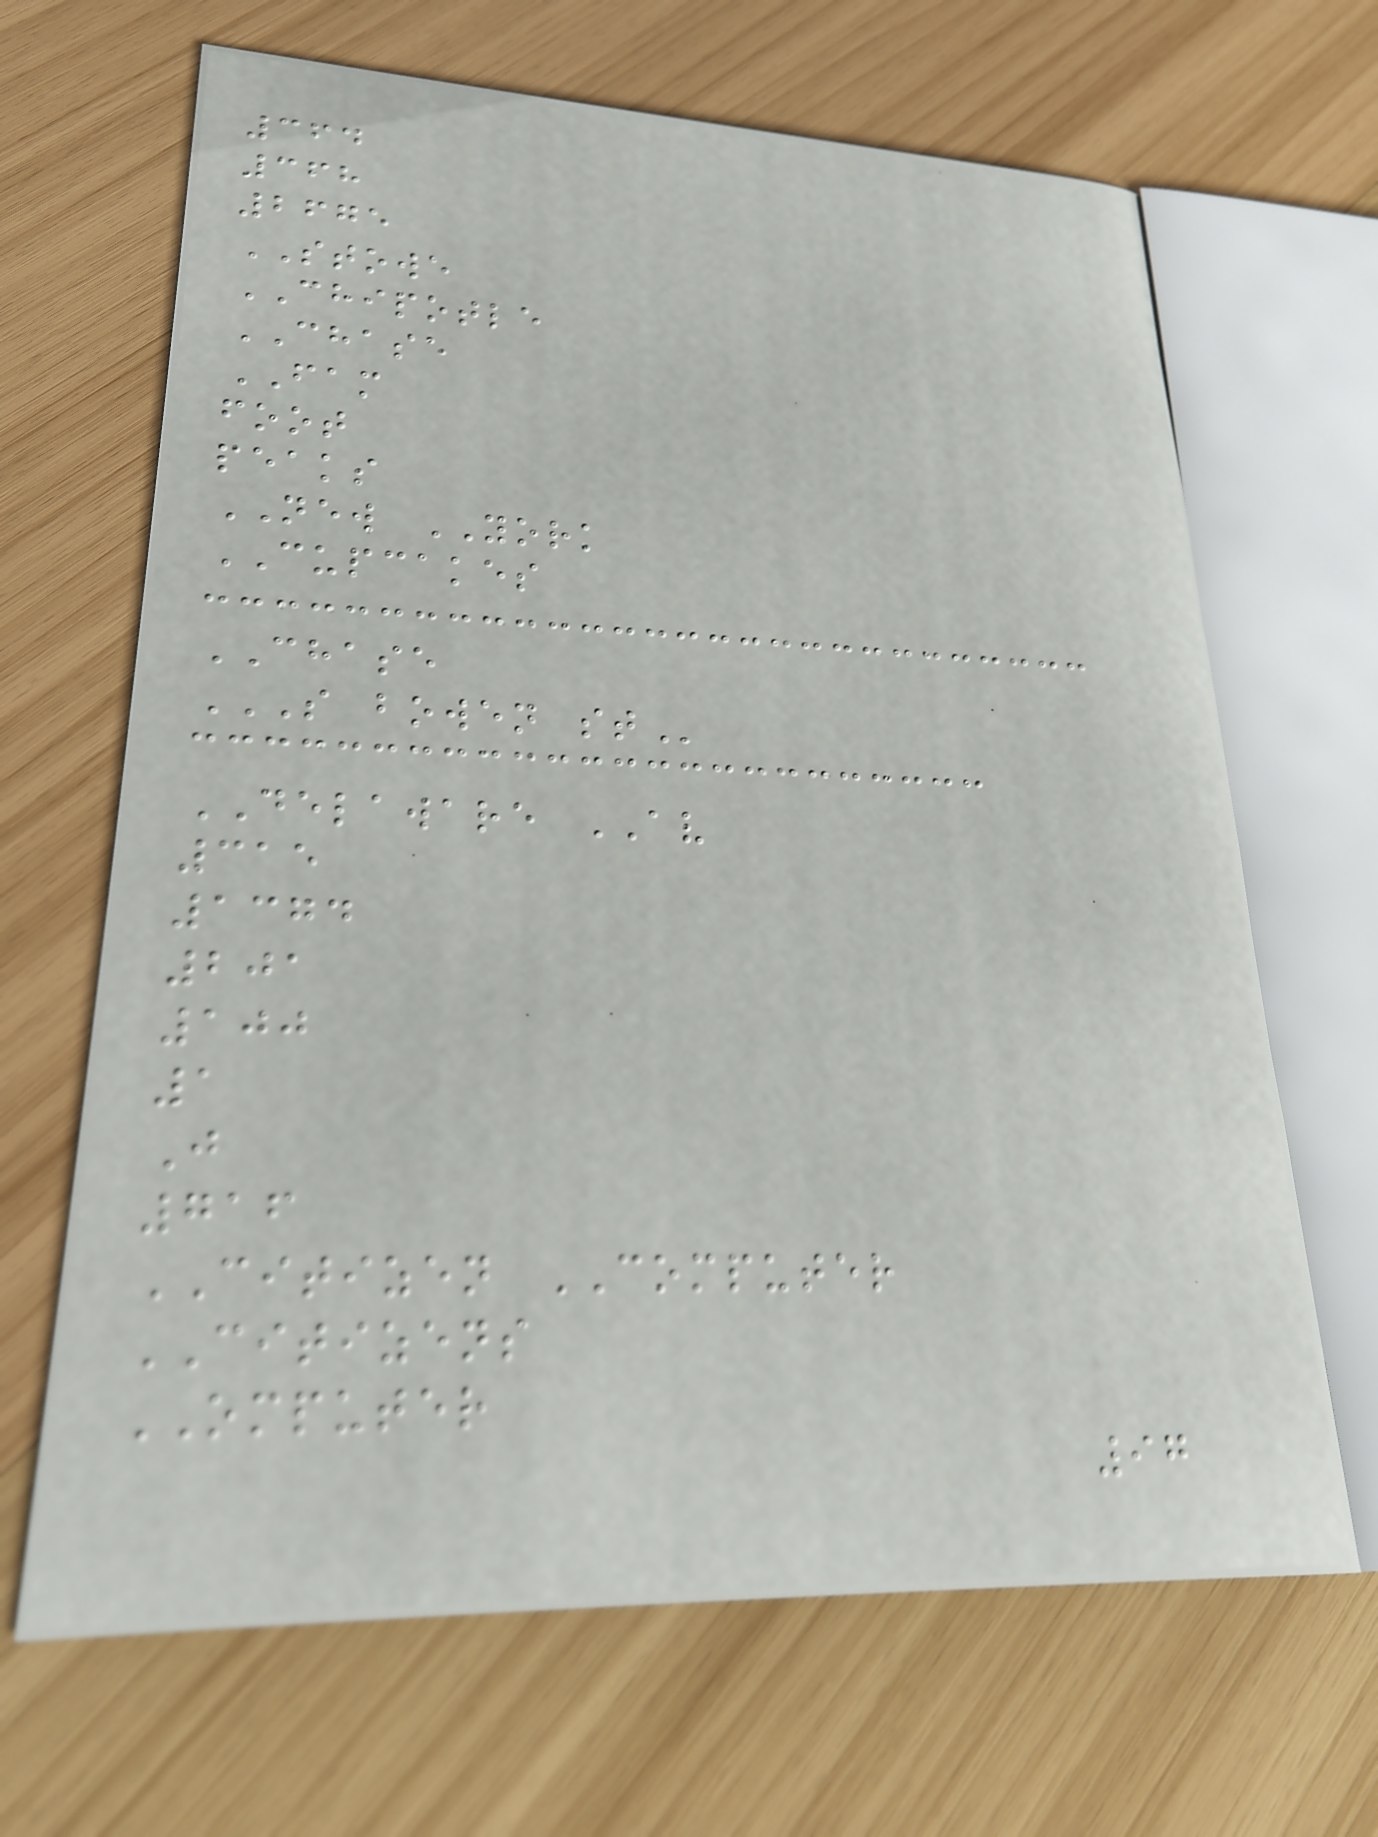364
368
2675
STOWE
CHIPOTLE
CHASE
FAM
foot
peaks
NEW YORK
CUPCAKES
CHASE
S BOWEN ST
DELAWARE AV
315
1374
201
100
1
J
716
CITIZEN COMPUTER
CITIZENS
OMPUTER
97
